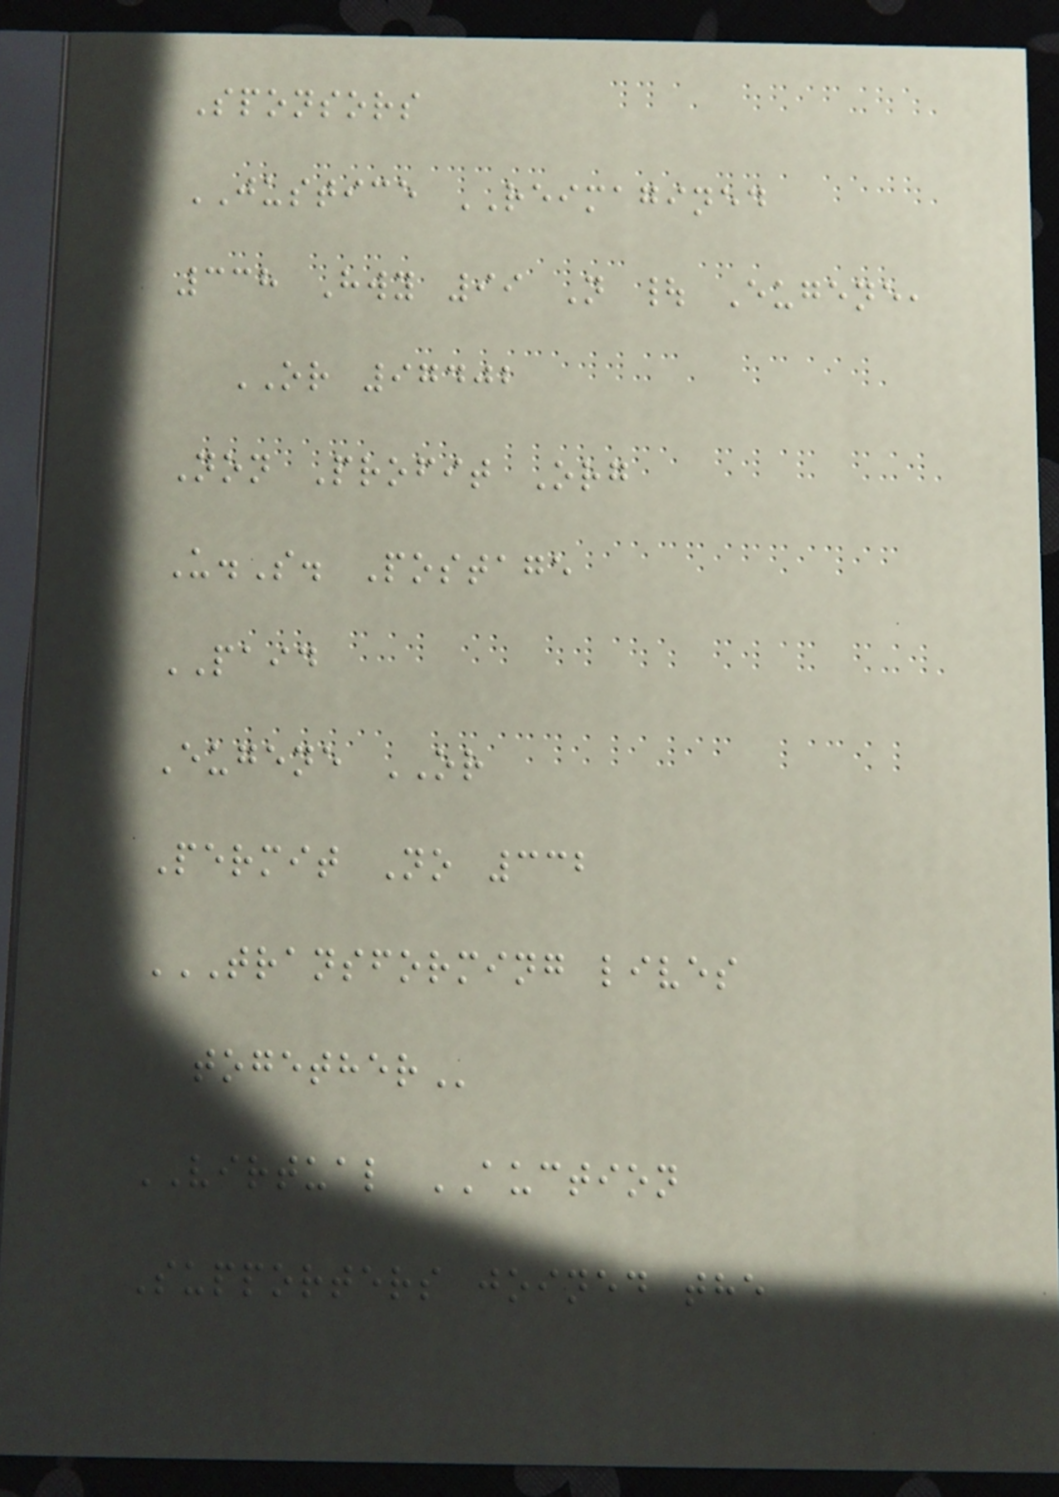Sponsors
JUSTICE REIMAGINED
338 Hwy 99 N | Eugene,
OR 97402
Non Profit Org
U.S. Postage
PAID
Eugene OR
Permit No 332
TRANSFORMING LIVES
TOGETHER
VIRTUAL AUCTION
Supporters joined the
